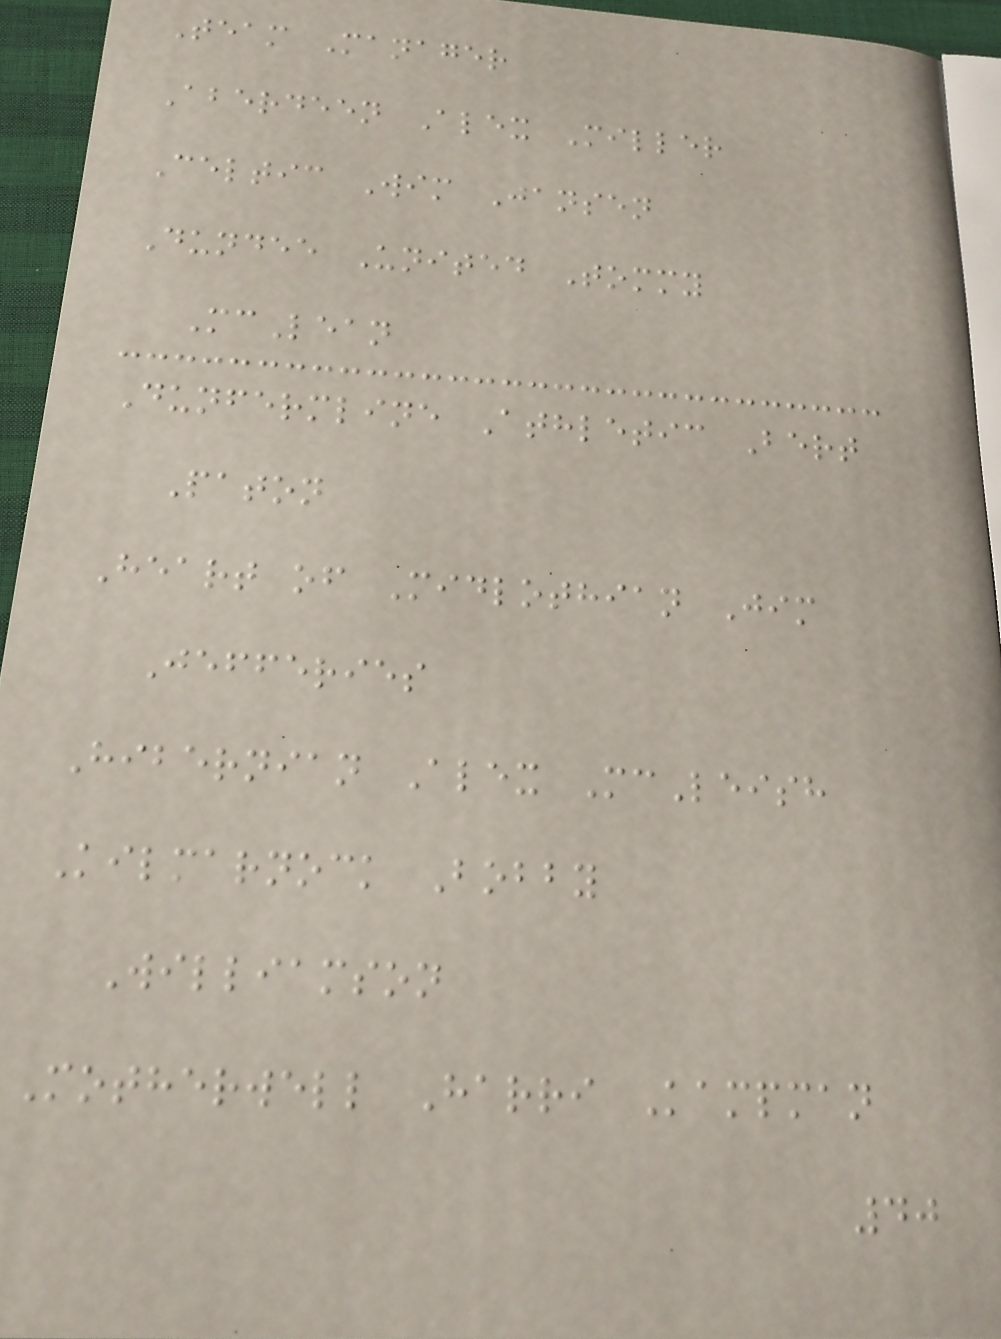Team Manager
Aberdeen Alex Miller
Celtic Wim Jansen
Dundee United Tommy
McLean
Dunfermline Athletic Bert
Paton
Heart of Midlothian Jim
Jefferies
Hibernian Alex McLeish
Kilmarnock Bobby
Williamson
Motherwell Harri Kampman
40
